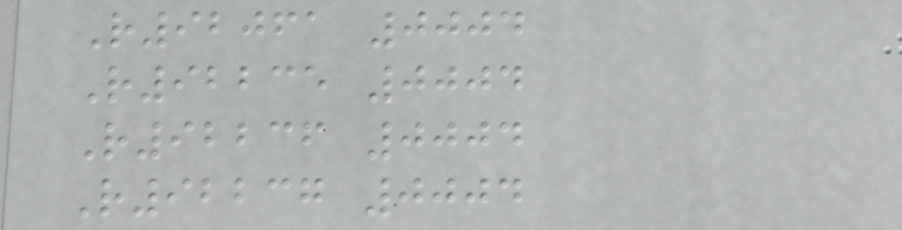R92061 0004
R92235 0004
R92236 0004
R92237 0004
